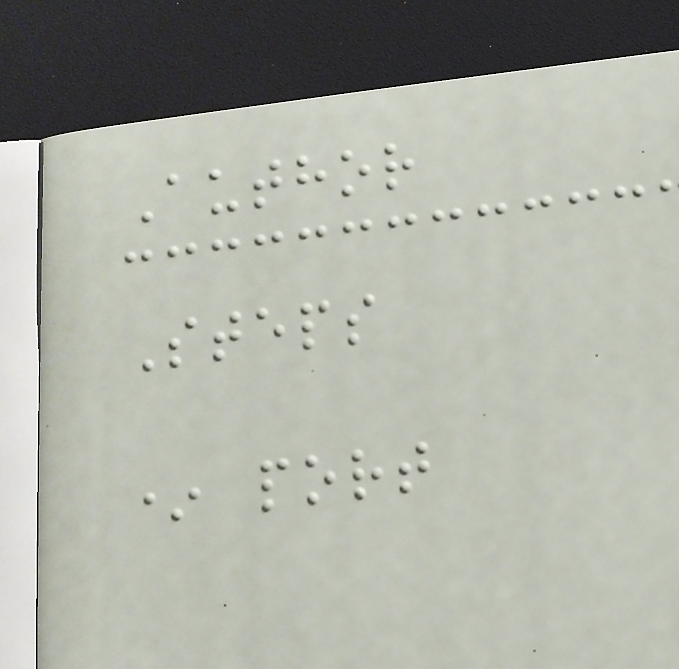Author
Steps
* port
